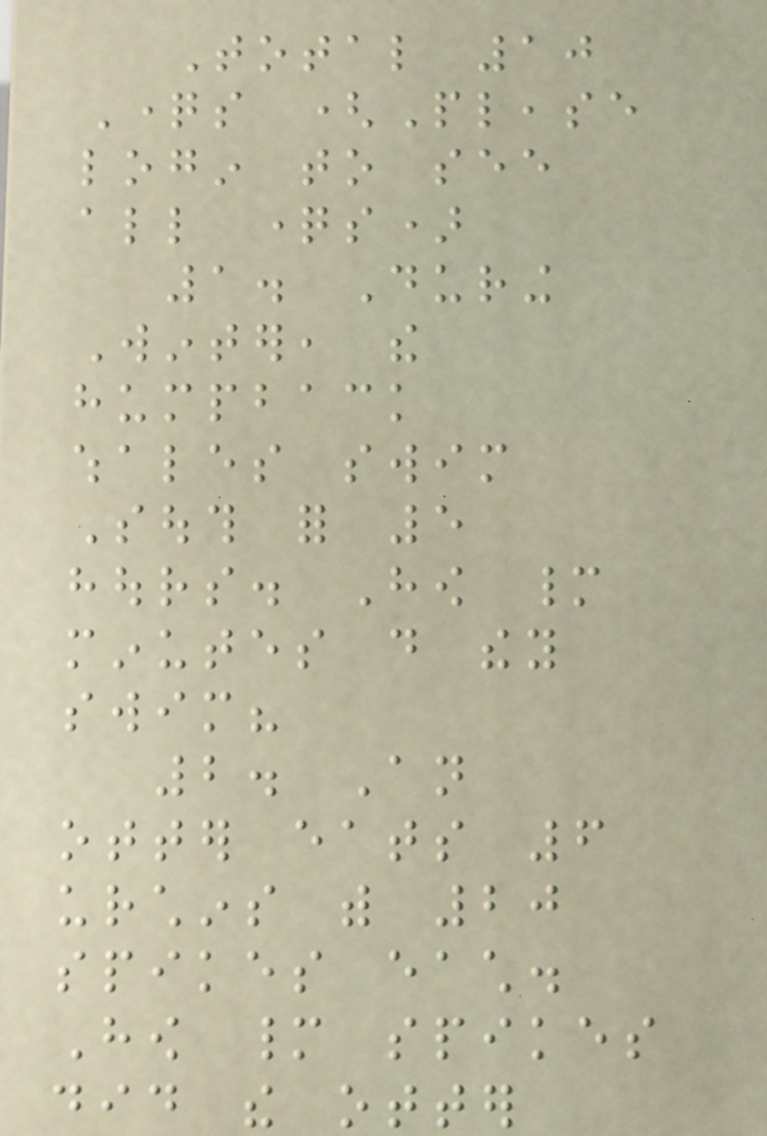Total 10
Questions (Please
login to see
all questions)
1. During
Winter, the
humpback
whales swim
South for 5
hours. How many
minutes do they
swim?
2. An
otter eats 6
urchins with 20
spikes each.
How many spikes
did the otter
